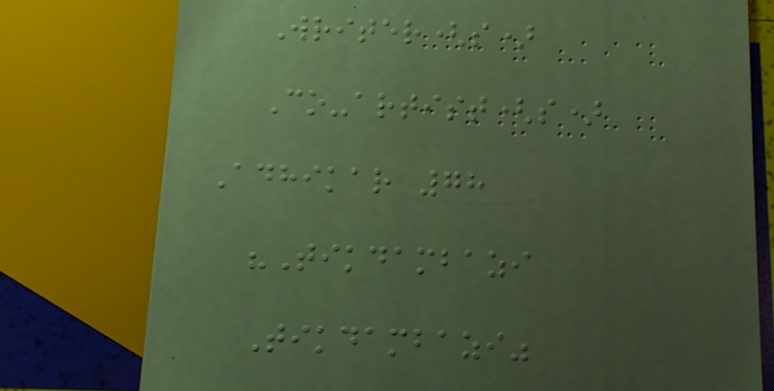Writer(s)
Co-artist(s)
Adhikar 78
"Tikdambazi
Tikdambazi"
